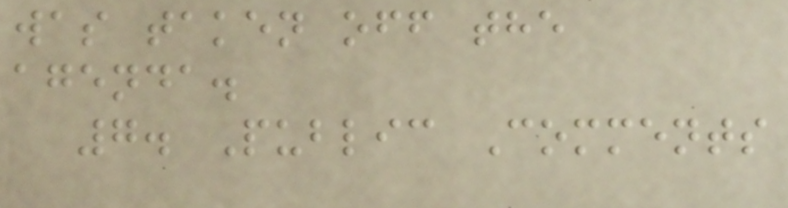was taken off the
agenda.
7. Public Comments
